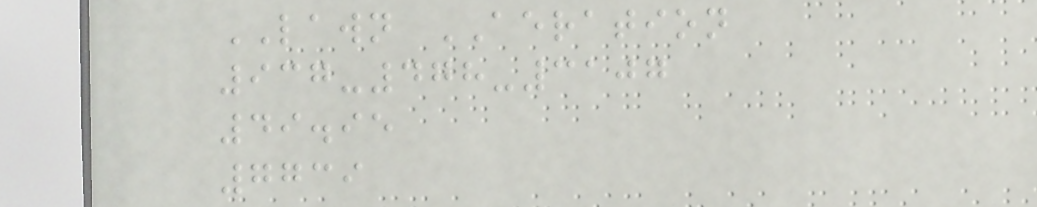LAWN AERATION
937-478-3107
49.95
7739
